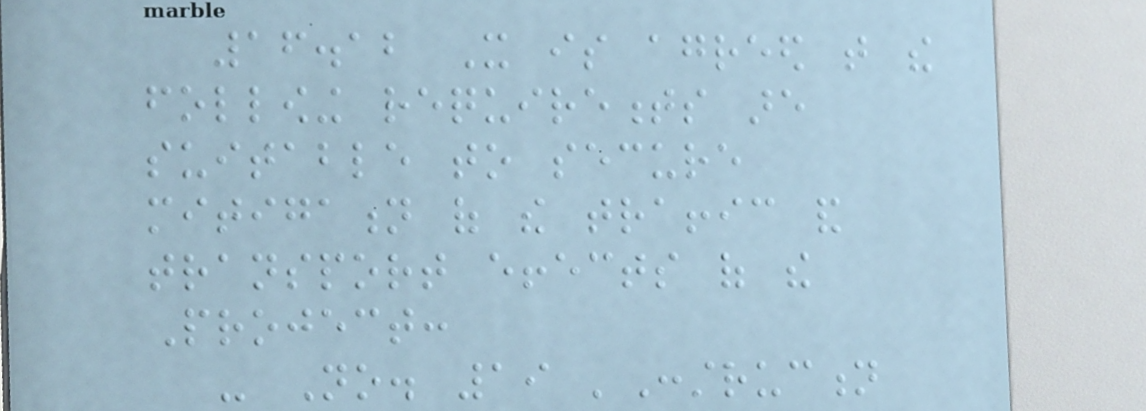16.12 It is agreed that the
following requirements are
suitable to secure
mitigation of the traffic and
transport effects of the
Project:
- No. 19 'Construction
